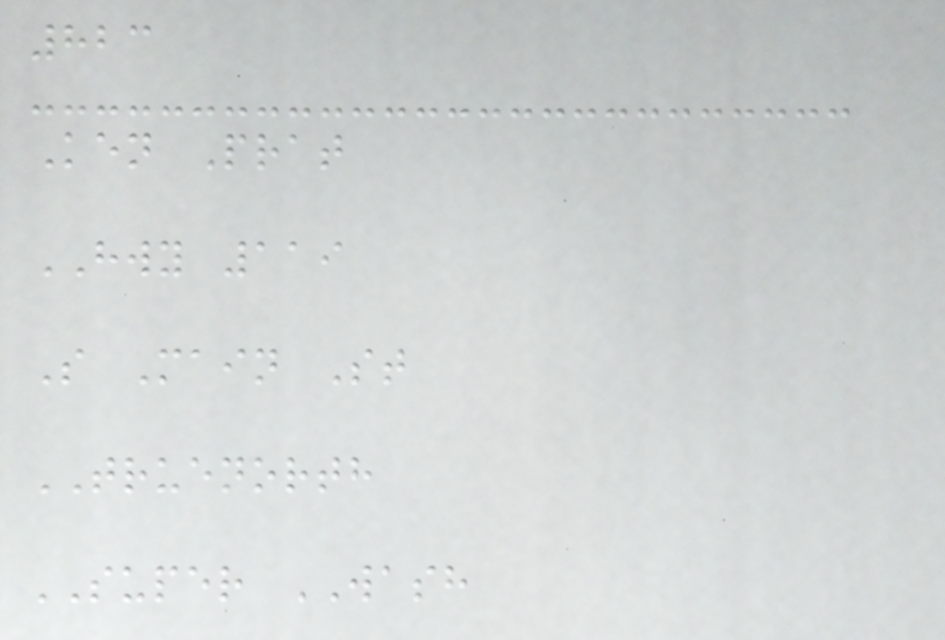823
Ken Prat
HWY 119
S Main St
TRUENORTH
SUPER WASH
